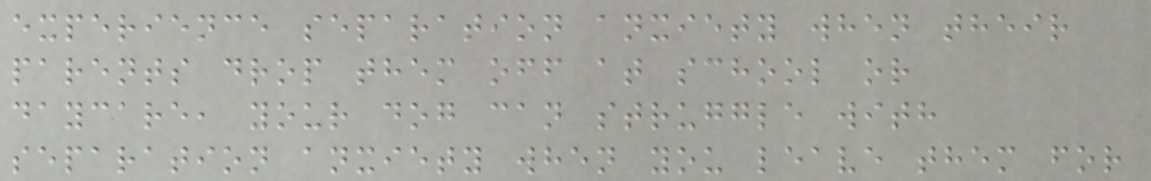experience separation anxiety when their
parents drop them off at school or
daycare, your dog can struggle with
separation anxiety when you leave them for
